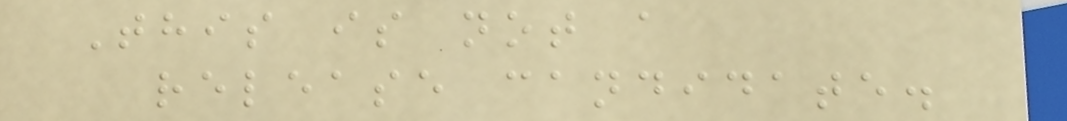This is not a
release candidate.
